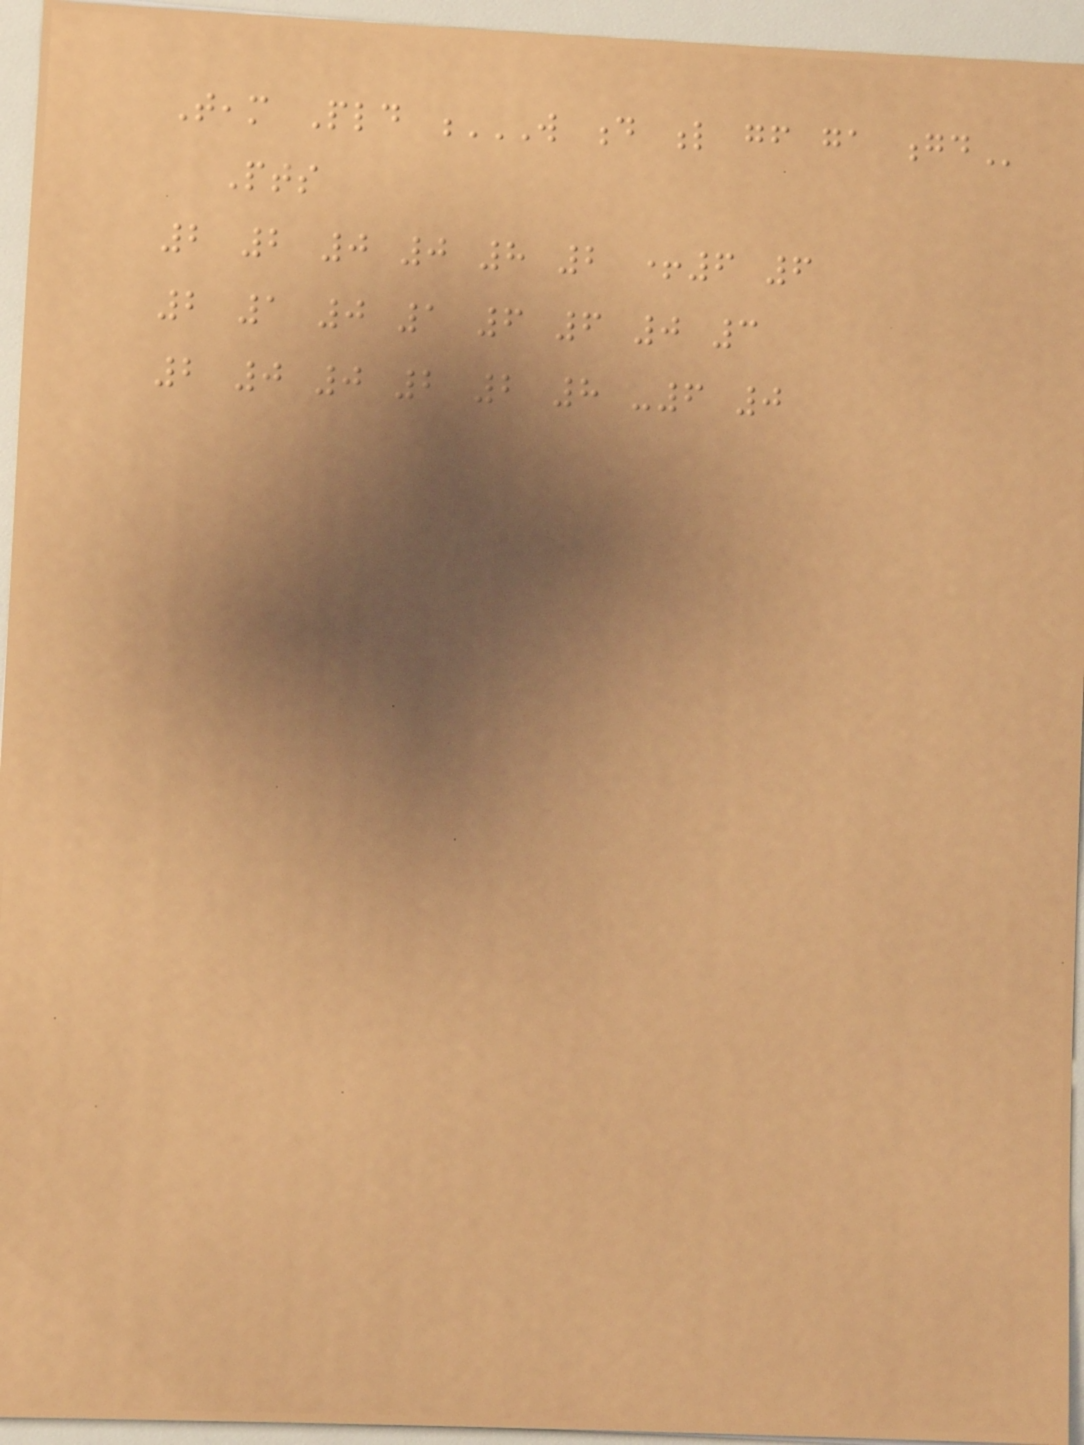Team Pld W D L GF GA GD
Pts
2 2 0 0 8 2 +6 6
2 1 0 1 6 6 0 3
2 0 0 2 2 8 -6 0
